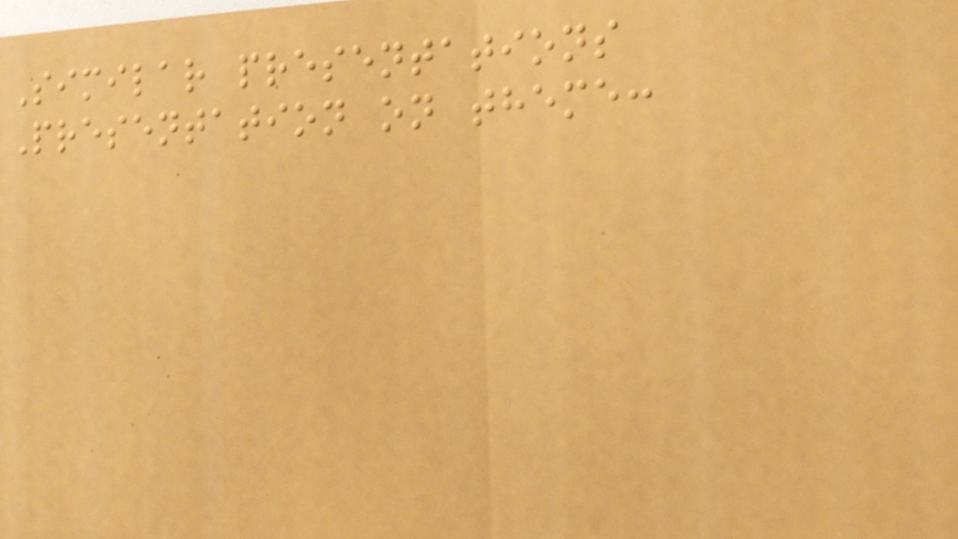Similar presentations
Presentation on theme:
